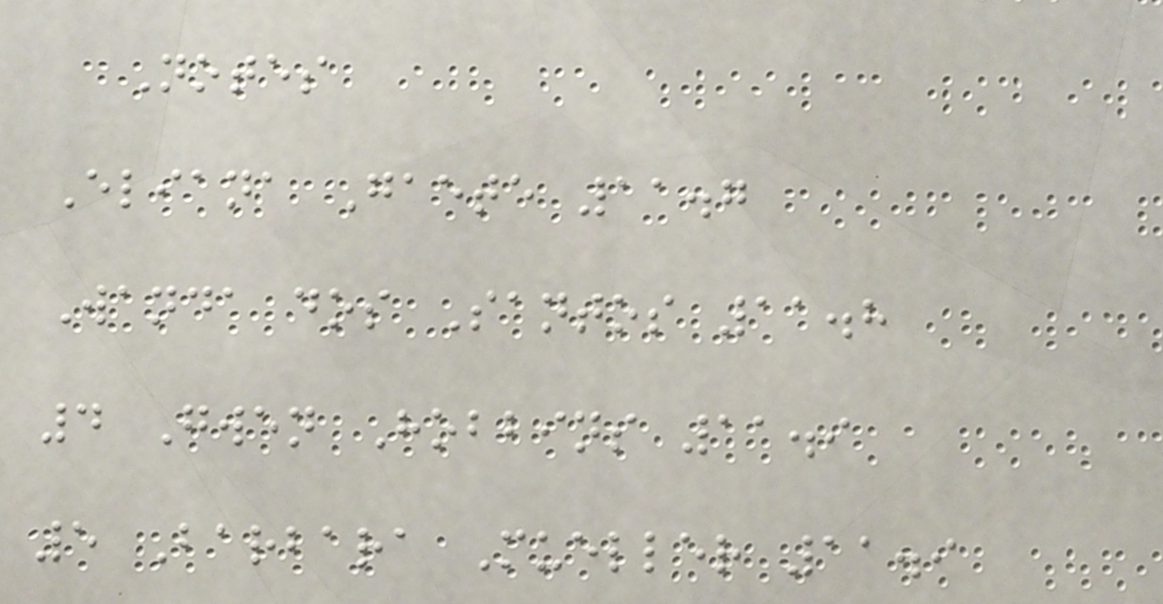Notes
Eliana Gaete 11.7
Wanda dos Santos 11.8
4 Gwen Hobbins 11.9
5 Barbara Mueller 11.9
